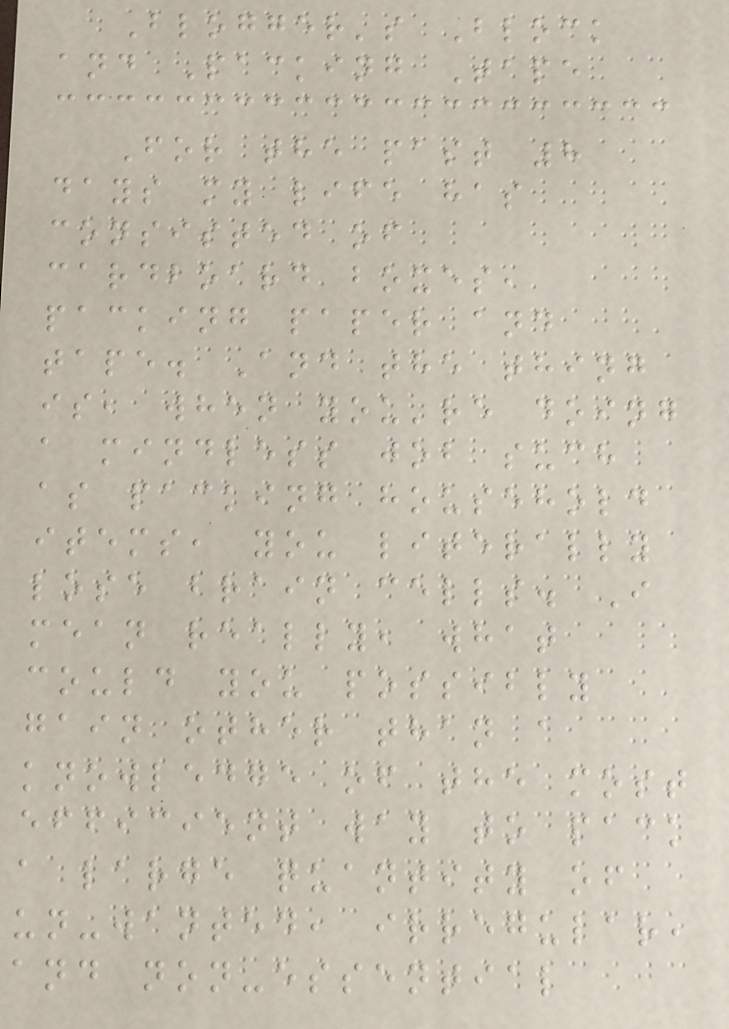Blogger's Block
and Packing Tape
For the past 8
days my life has
consisted of
cardboard boxes,
packing paper and
tape. And the thing
is, when you're doing
a mindless job such
as packing household
items, you literally
lose brain cells. I
mean really, what
could you possibly
gain other than a
knowledge of the most
efficient way to pack
a large quantity of
un-wanted, irregular,
and non-essential
